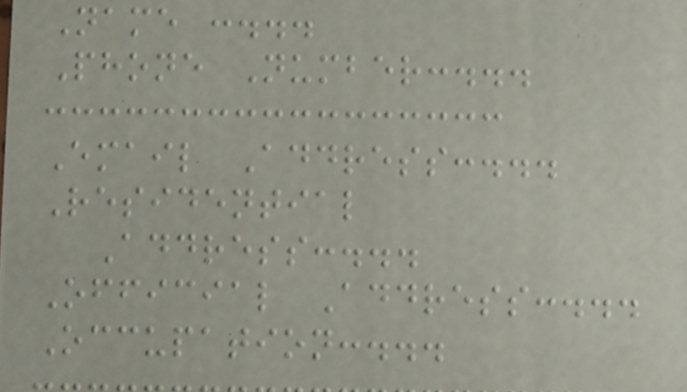Name :...
Phone Number:...
Email Address:...
Residential
Address:...
Official Address:...
Occupation:...
